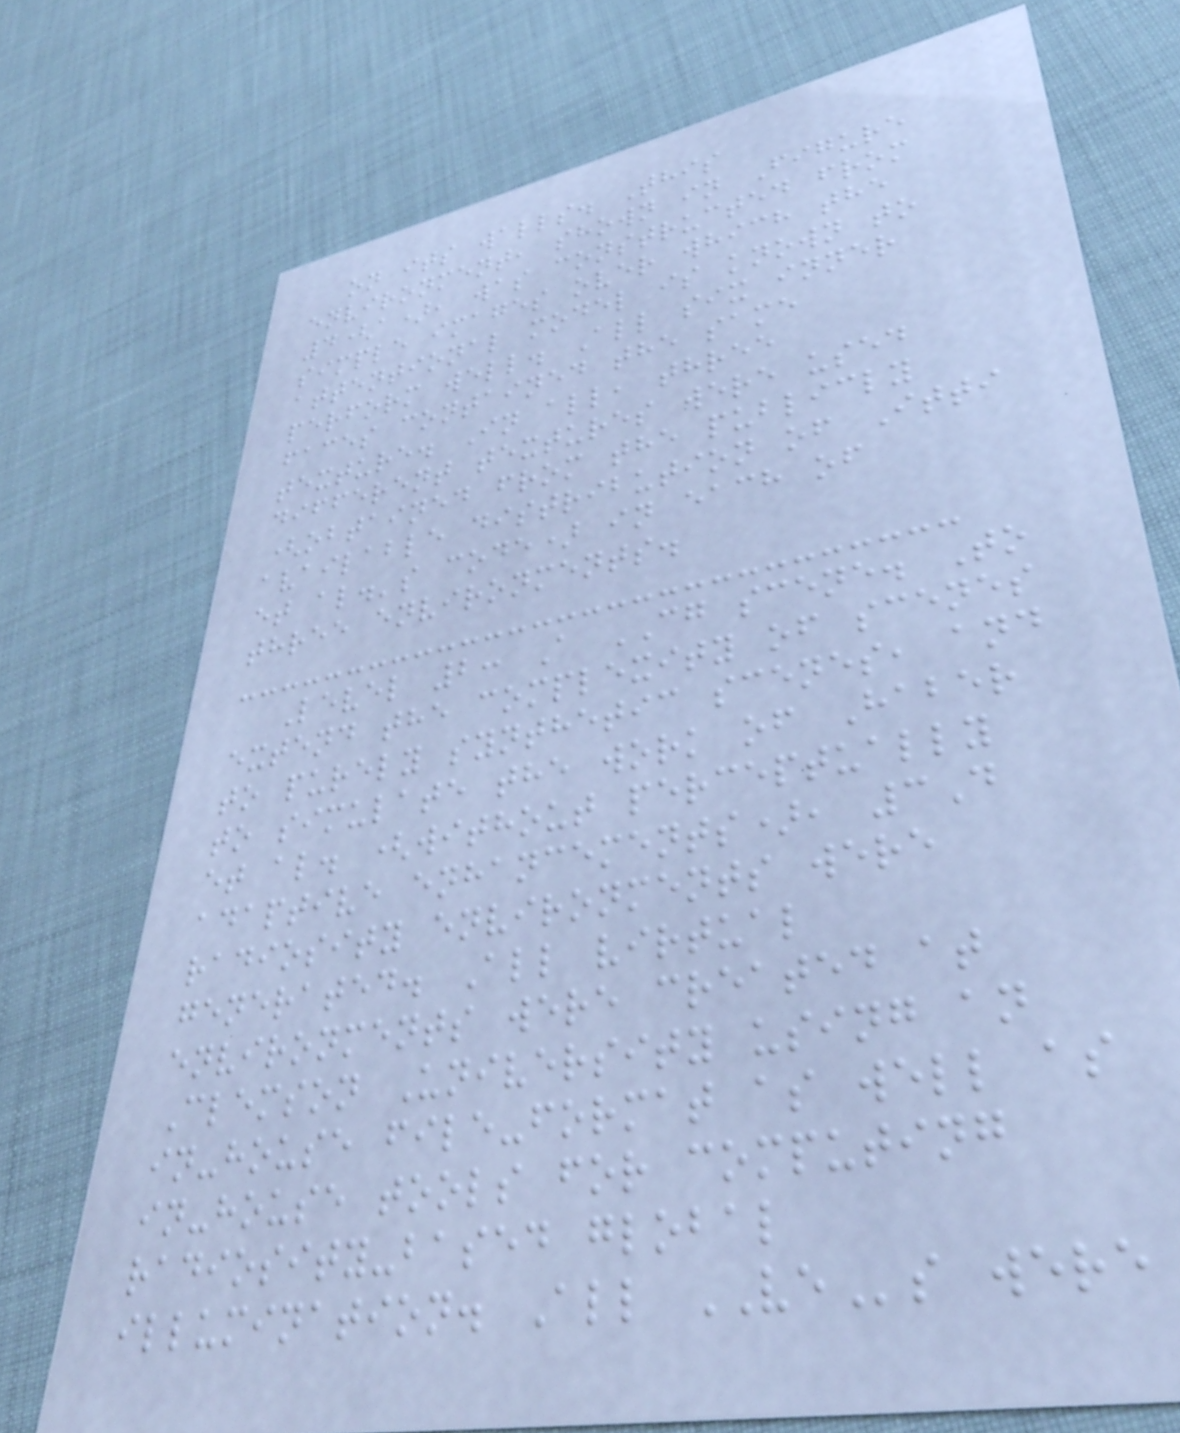on its walls. This
environment, shown in Figure
4(a), was constructed from
simple images over which the
attentional model is known to
perform well. All six inner
faces contained the same
texture. In all, three
different textures were used
(obtained from the publicly
available distribution of Itti
et al.'s code) in each of
three environments.
Level 2: A CG scene. To
extend the complexity of scenes
to purely synthetic scenes, and
to simulate the work of Haber
et al. (without perceptually
adaptive enhancements), 3D
radiosity environments were
generated. All virtual
environments were created at
Clemson University using an
in-house file-format as well as
in-house tools for computing
radiosity-based global
illumination. All VEs were
